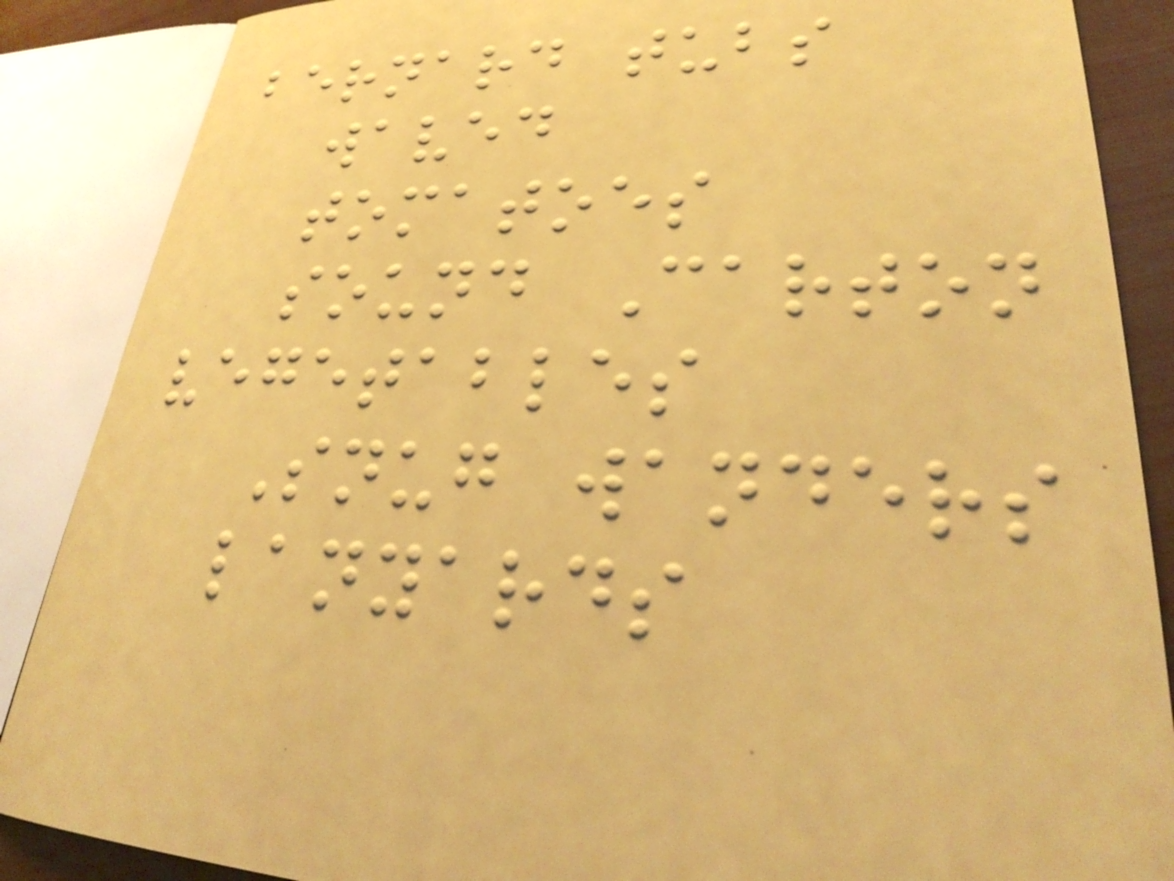bernard tubs
waved
tomatoes
sound Carton
vegetables
Snug wanders
lanyards
